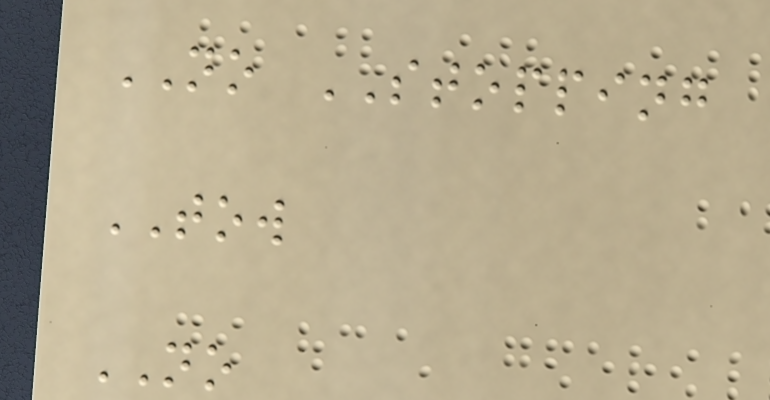NO STOPPING
TOW
NO
